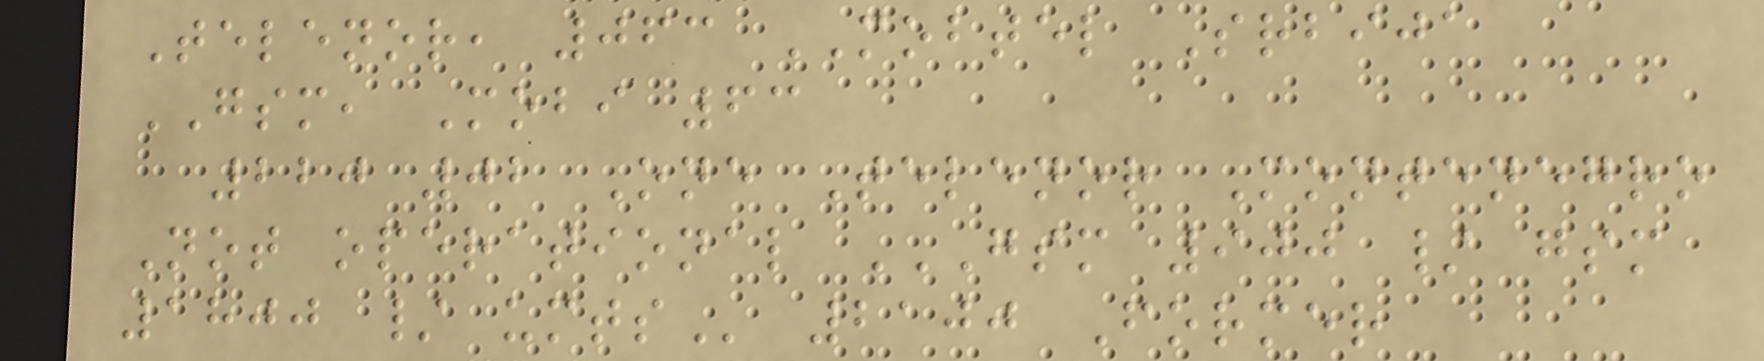Telenor, 063 MOBTEL Srbija
GSM, Mobi 63
220 02 One Telenor Montenegro
Not operational GSM 900 / GSM
1800 / UMTS 2100 Former
